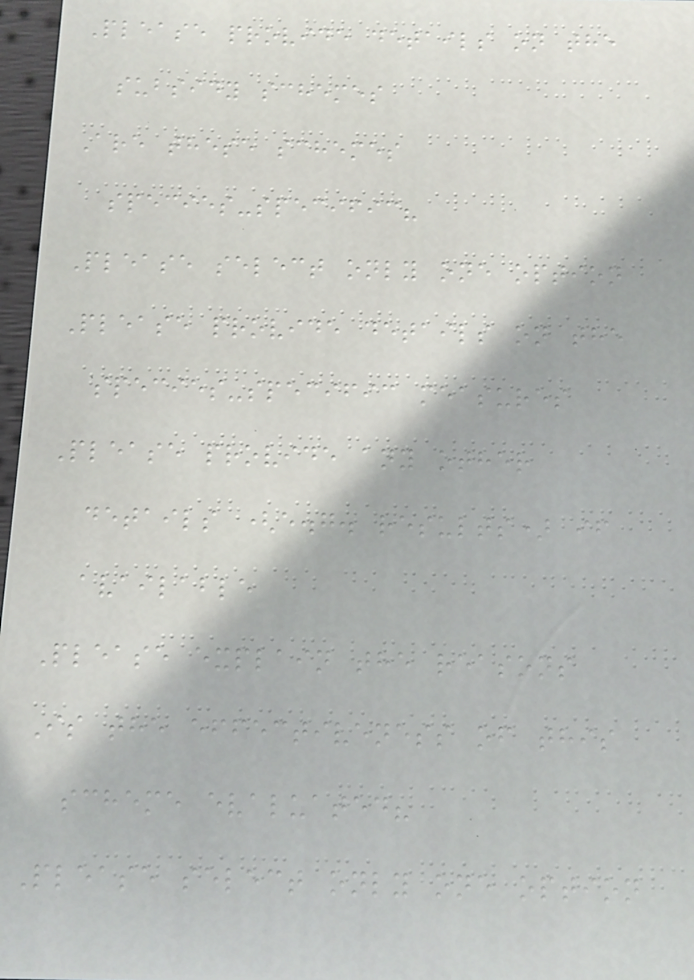Please provide details on the
subsidy schemes
Are these schemes
species-specific?
Please select only one option
Please provide details on the
species-specific measures
Please provide any other
details (e.g. results) if
available
Please explain the reasons
Is the effectiveness of this
scheme evaluated?
Please select only one option
